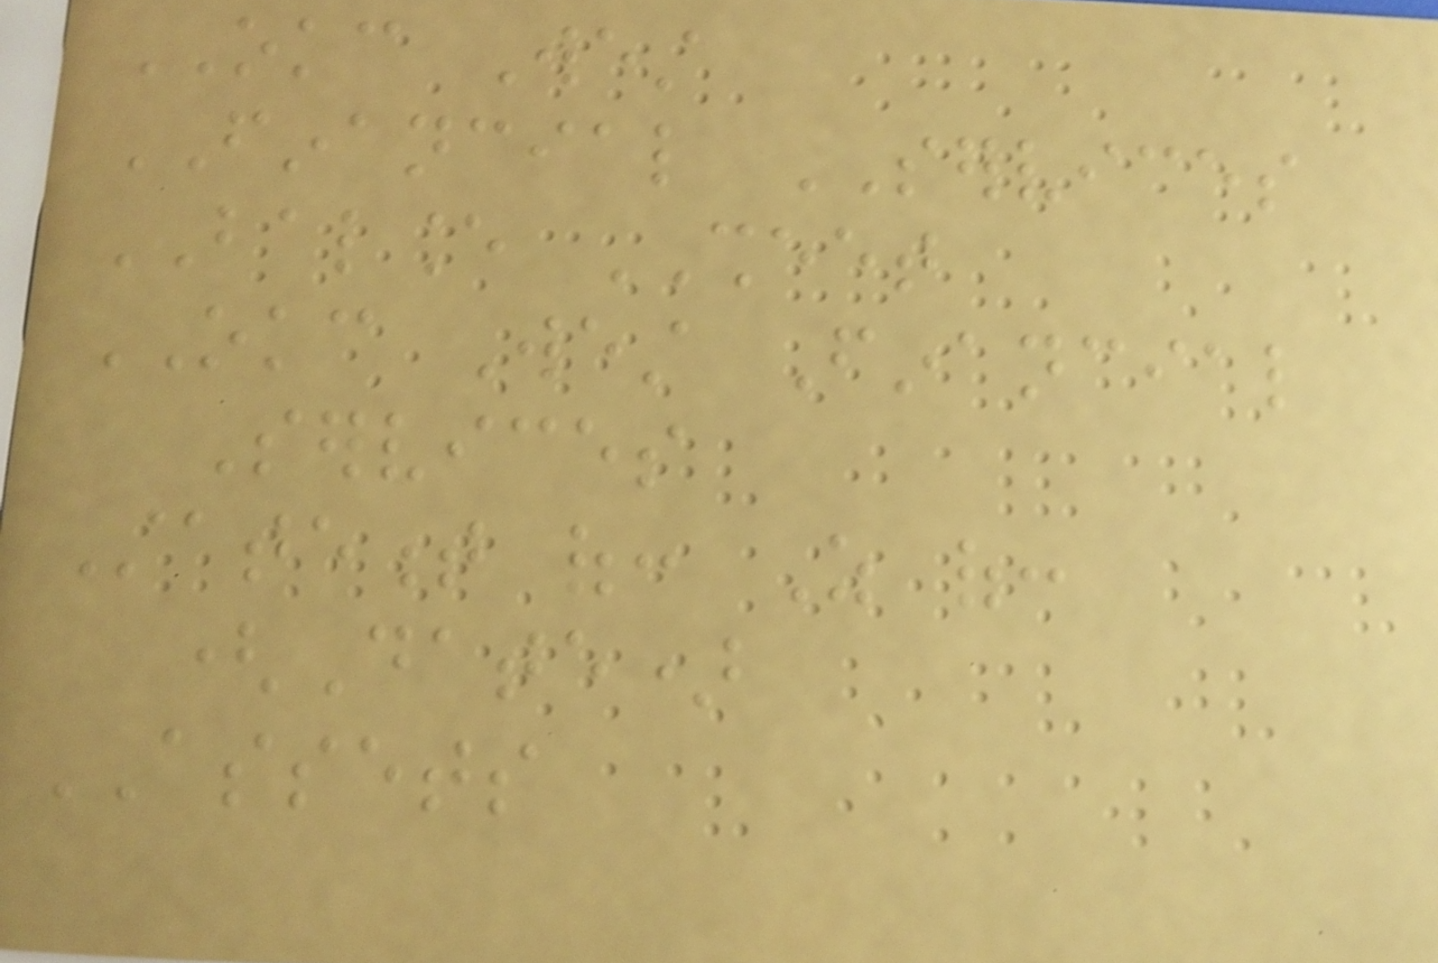OKC West
FINANCIAL SERVICES
BALANCE SHEET
OKC West Financial
Services
Statement of: As of:
(Date)
ASSETS
